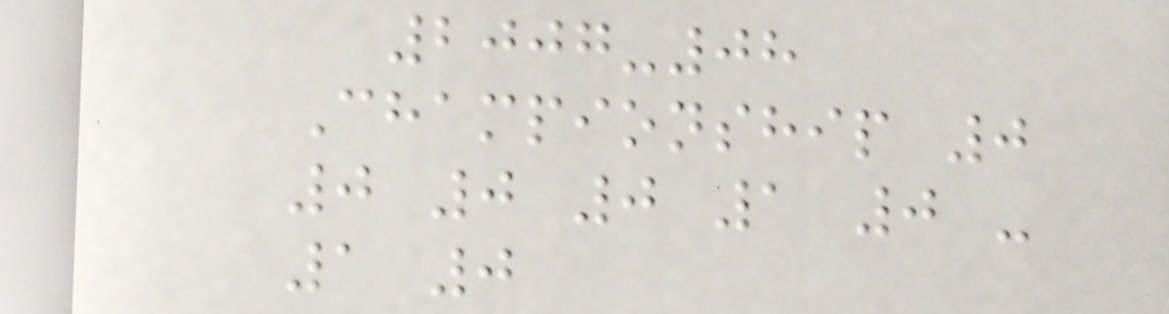2007-08
Championship 0
0 0 0 1 0 -
1 0
